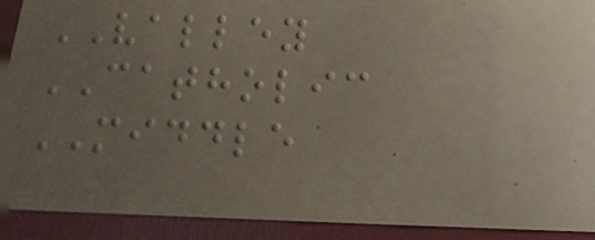VALLEY
CATHOLIC
MIDDLE
